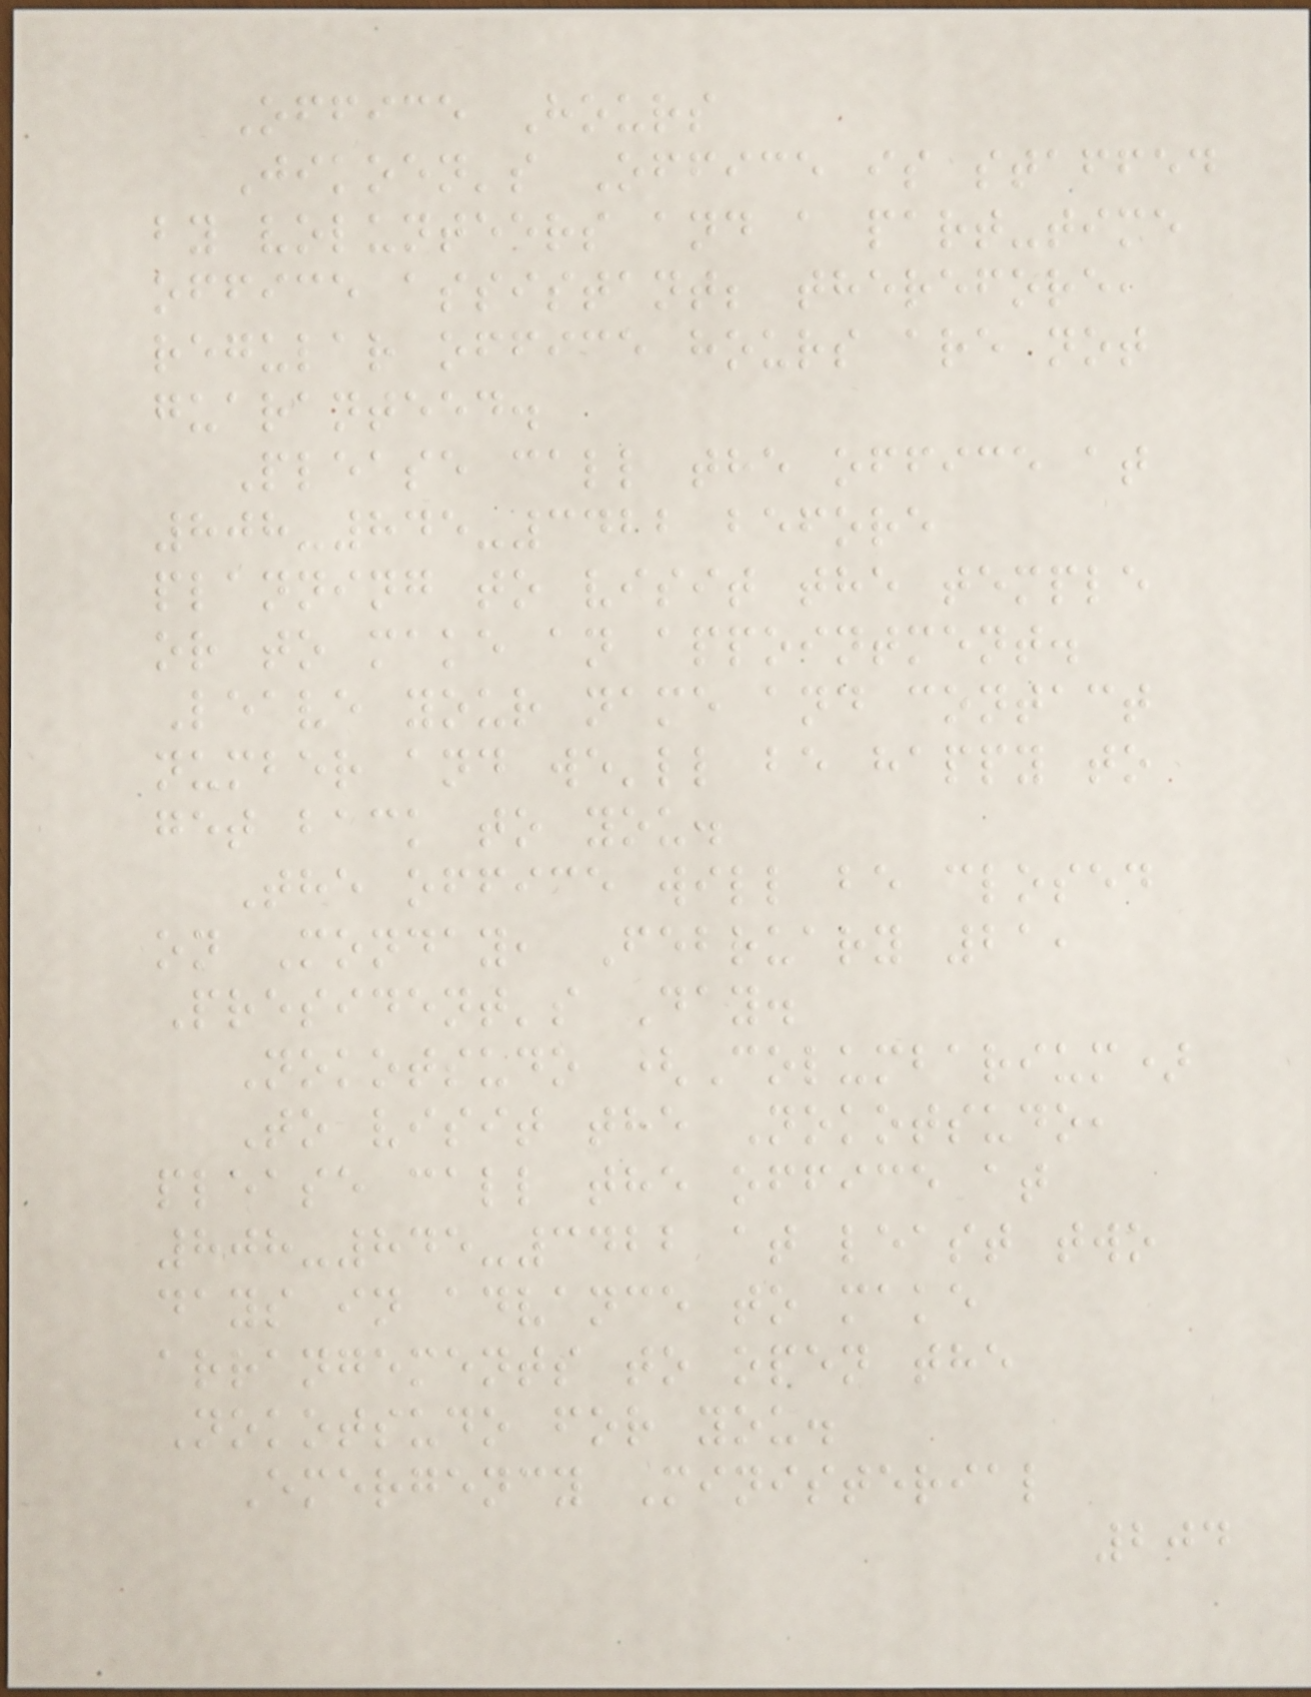Office Hours
Jikoen's Office is staffed
by volunteers and a part-time
office assistant; therefore,
regular office hours are not
guaranteed.
Please call the office at
808-845-3422 before
planning to visit the temple
or to make an appointment.
Leave your name and contact
number and we'll be happy to
get back to you.
The office will be closed
on Monday, February 21,
President's Day.
Nokotsudo (Columbarium)
To visit the Nokotsudo,
please call the office at
808-845-3422 at least two
days in advance to make
arrangements to open the
Nokotsudo for you.
Emergency Ministerial
204
